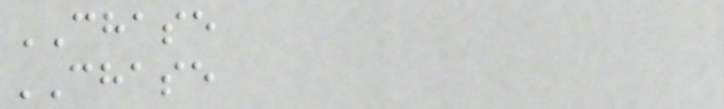CHASE
CHASE
